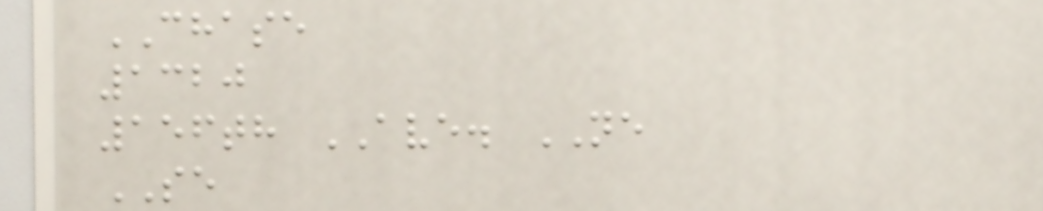CHASE
1320
156th AVE. NE
SE
